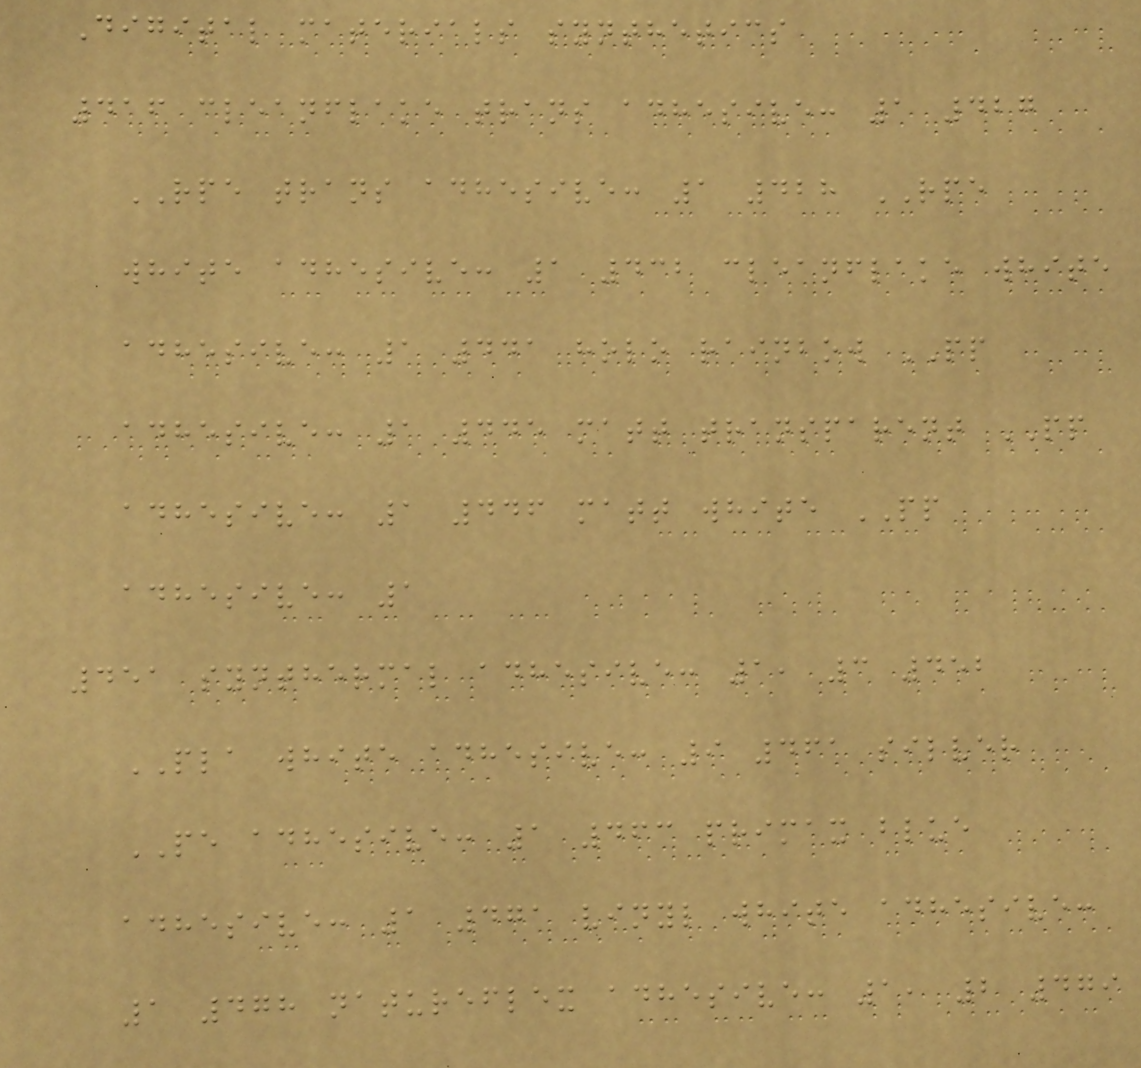Digital materials synthetics
416 cleanflake trans adhesive: 1 427
RPE trans adhesive: 1 428 RPE
white adhesive: 1 432 cleanflake white
adhesive: 1 441 holo rainbow PP
adhesive: 1 445 matt transparent PP
adhesive: 1 446 matt white PP
adhesive: 1
451 synthermal adhesive: 1, 3 452
PLA white adhesive: 9 461 silver
PE adhesive: 1 463 primax blue
adhesive: 1 471 vinyl white adhesive:
1 478 natureflex adhesive: 1, 2 479
